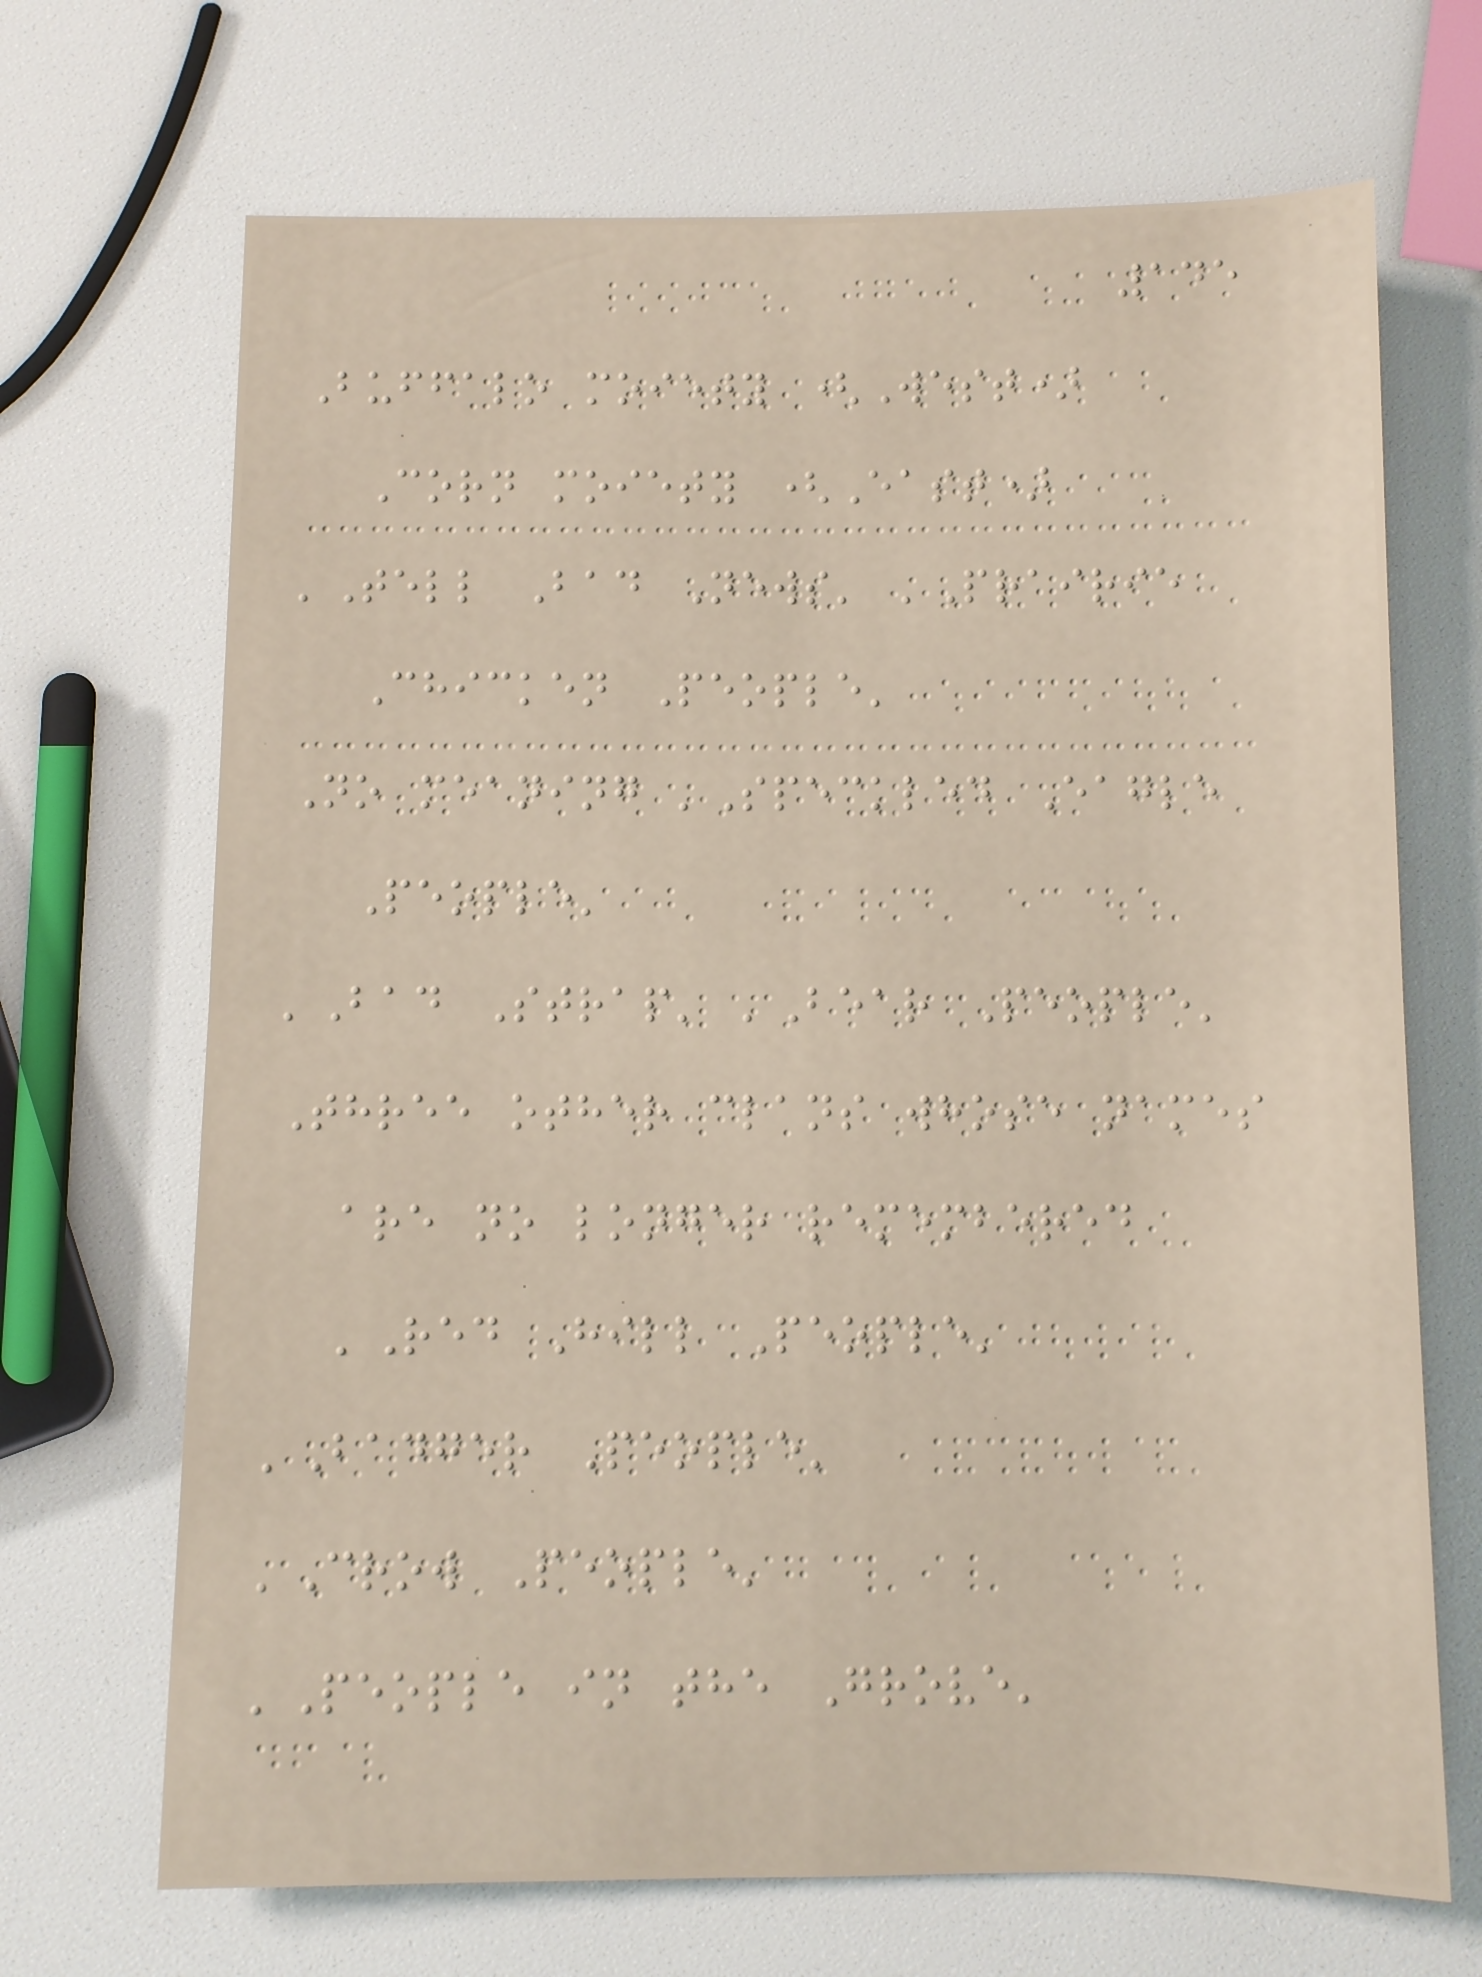145
Buffalo moiety (West)
Corn moiety (East)
'Tell Bad News' 'Prairie
Chicken People'
No meaning 'Speckled Eagle
People'
'Bad Strap' 'Bear People'
Three other clans whose names
are no longer remembered
'Red Hill People'
'Badger People'
'Crow People'
'People in the Grove'
